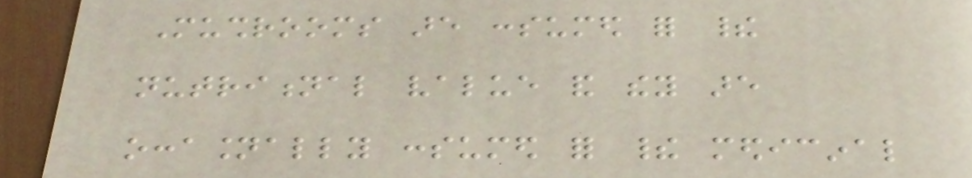Mushrooms are consumed for their
nutritional value and they are
occasionally consumed for their medicinal
